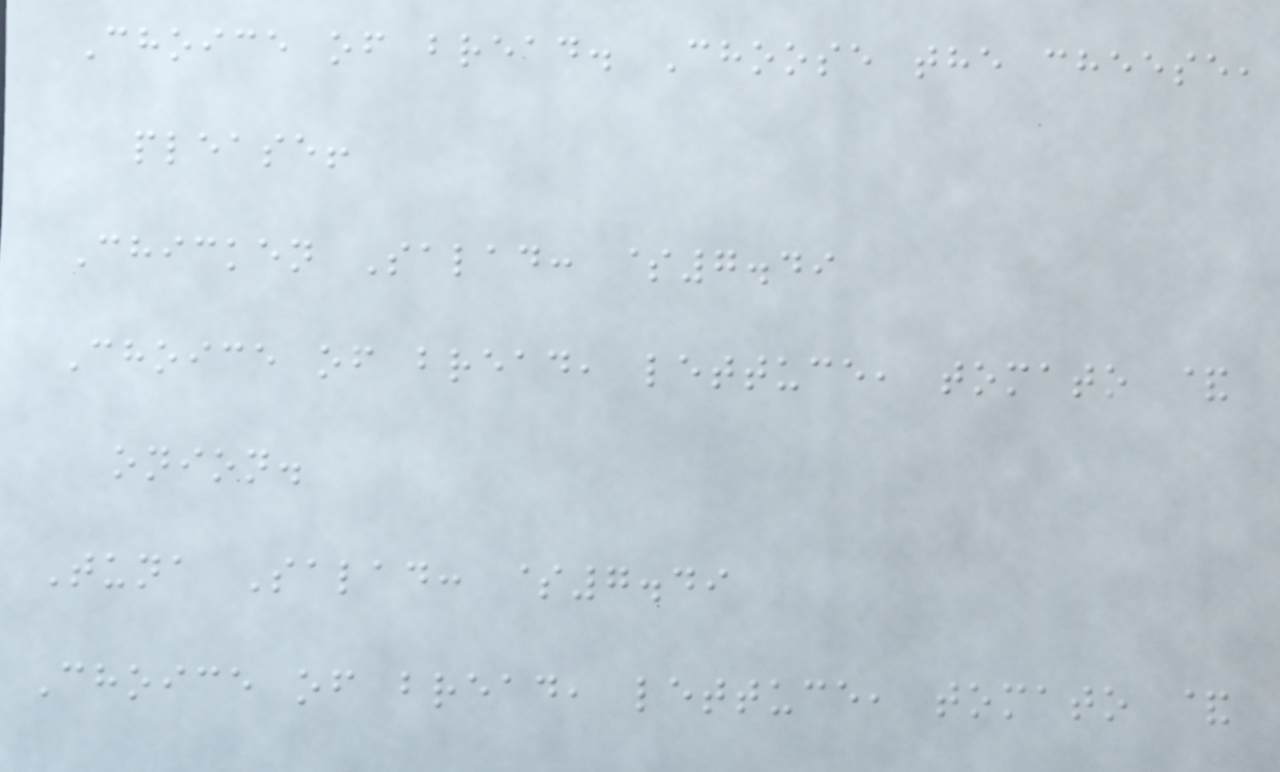Choice of bread. Choose the cheese,
please!
Chicken Salad: $7.49
Choice of bread, lettuce, tomato &
onion.
Tuna Salad: $7.49
Choice of bread, lettuce, tomato &
